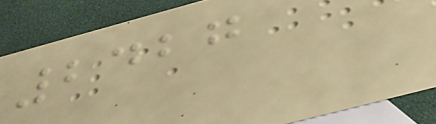2427
